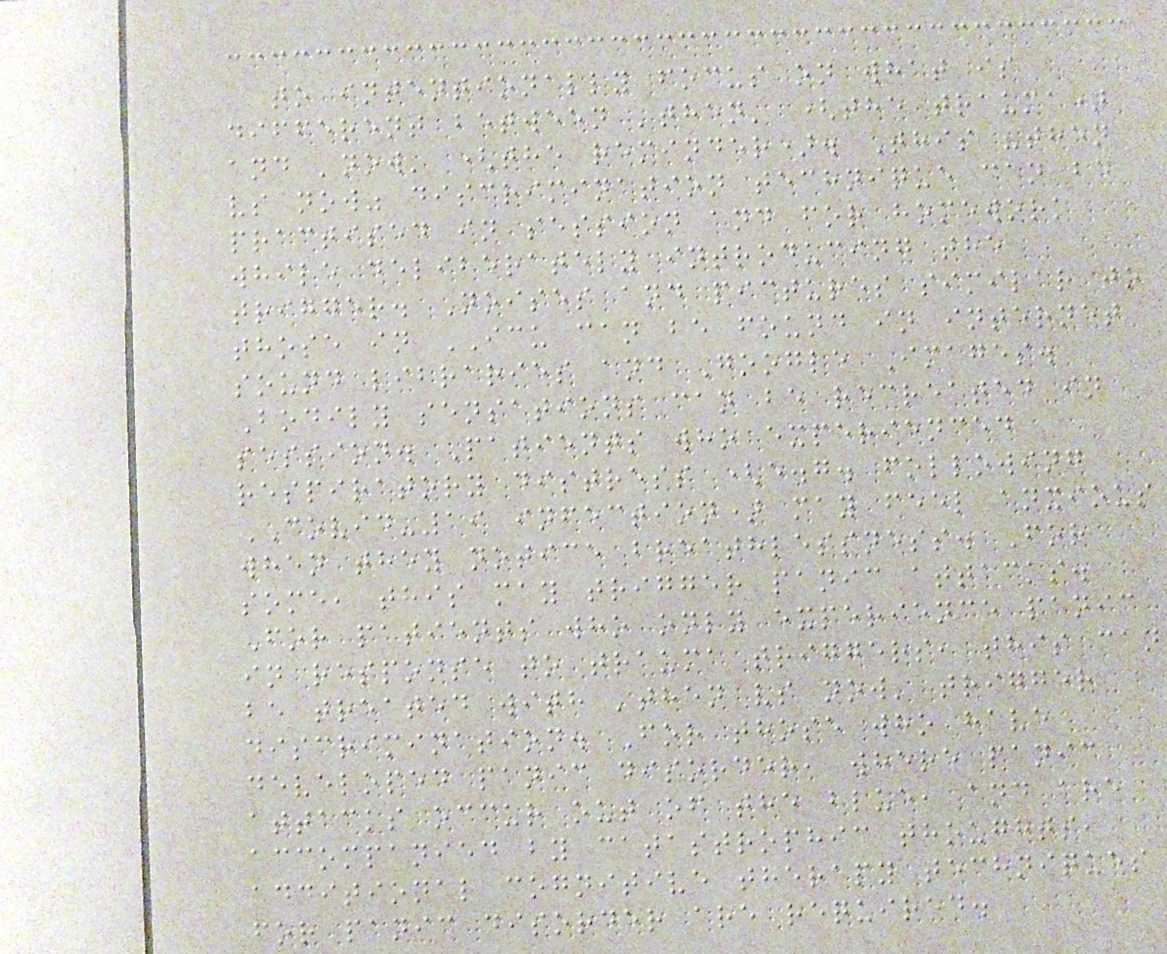to intentionally focus on what is
different between 'then' (the trauma)
and 'now' (the reminder). This "then
vs now" discrimination technique can be
practised in session and for homework
while deliberately introducing the
trigger. Noises and pictures similar to
those in ICU can be found in internet
sound libraries and Google Images.
Bodily sensations can be recreated in
session. Patients who experienced
respiratory distress (e.g. following
COVID-19 infection) may feel anxious
when they notice breathlessness. For
some, this may trigger panic attacks.
For patients who only experience panic
in response to trauma triggers, this can
be treated with 'then vs now' trigger
discrimination. For those who have
developed panic disorder, where panic
attacks occur out of the blue, and are
accompanied by catastrophic thoughts,
additional cognitive therapy techniques
for panic disorder are required.
